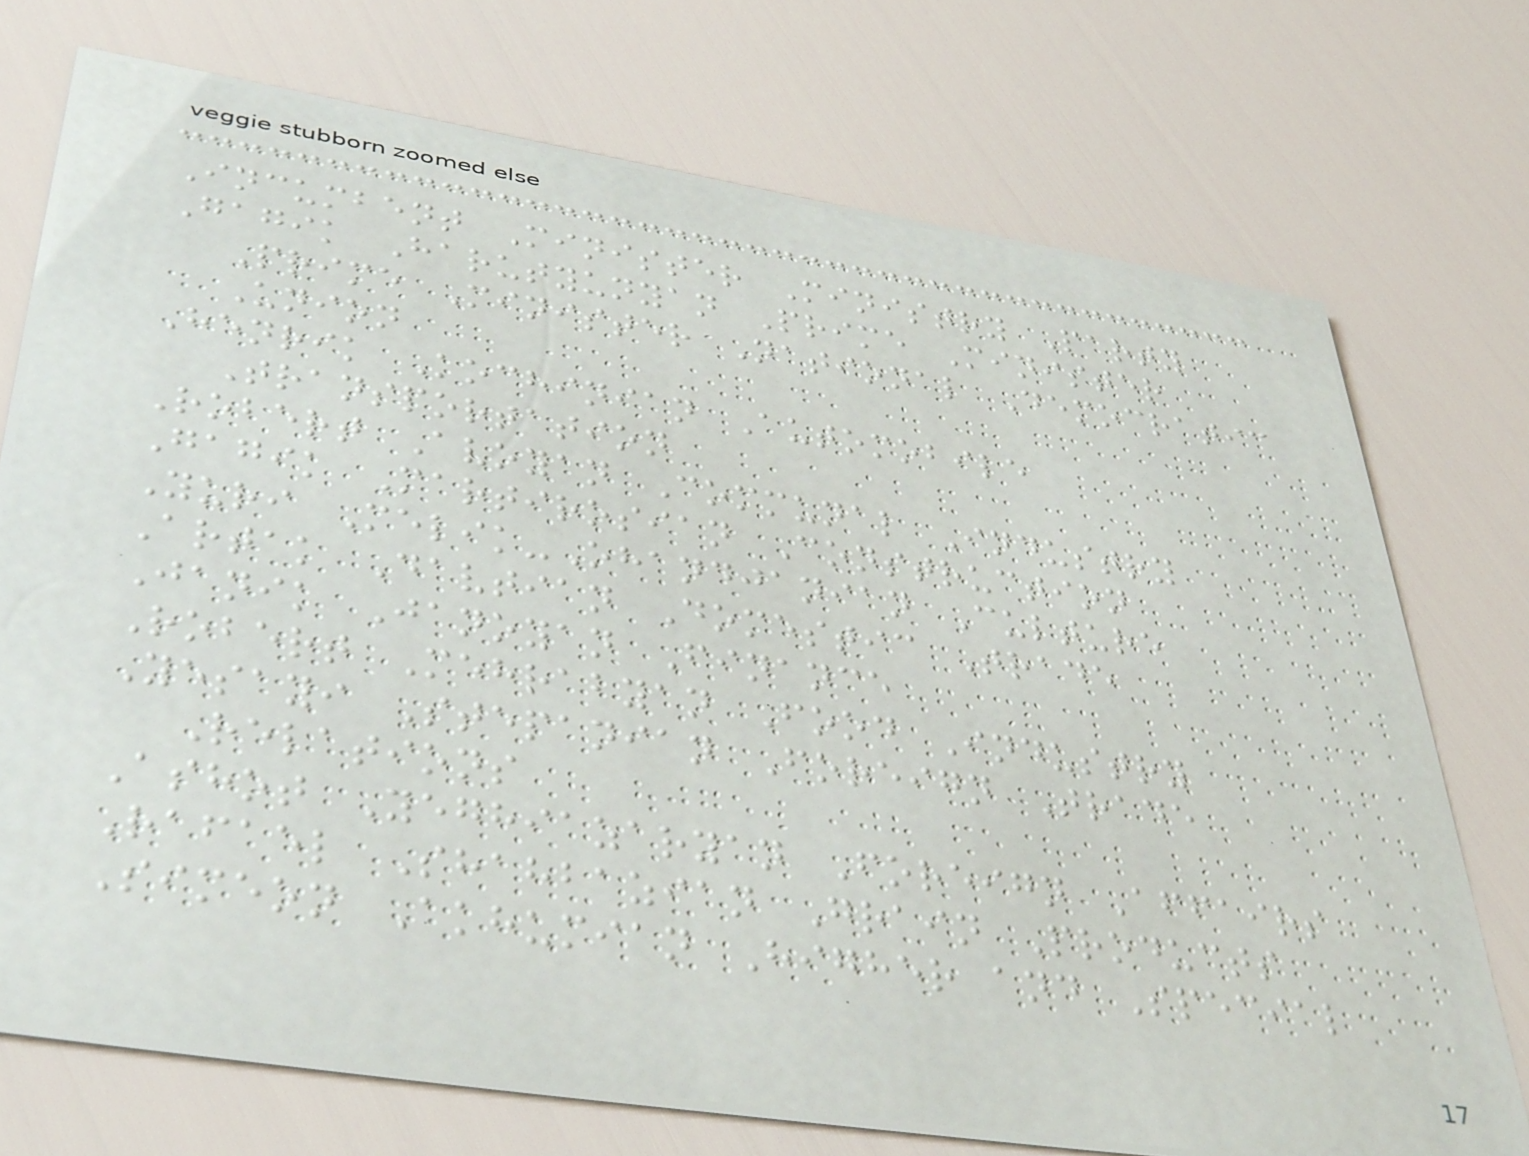Incumbent Minister Ministry Party
Gagik Harutyunyan Prime Minister
Prime Minister National Democratic
Union
Henrik Kochinian Automobile
Transportation
Robert Avoyan Communal Industry
Gagik Martirosian Construction
Yuri Melik-Ohandjanian Culture
Artak Davtian Domestic Trade
Janik Janoyan Finance
Robert Mehrabyan Food Industry
Yesayi Stepanian Foreign Trade
Relations
Ashot Yeghiazaryan Foreign Affairs
Rafael Shahbazian Grain Products
Simeon Akhumian Higher and Special
